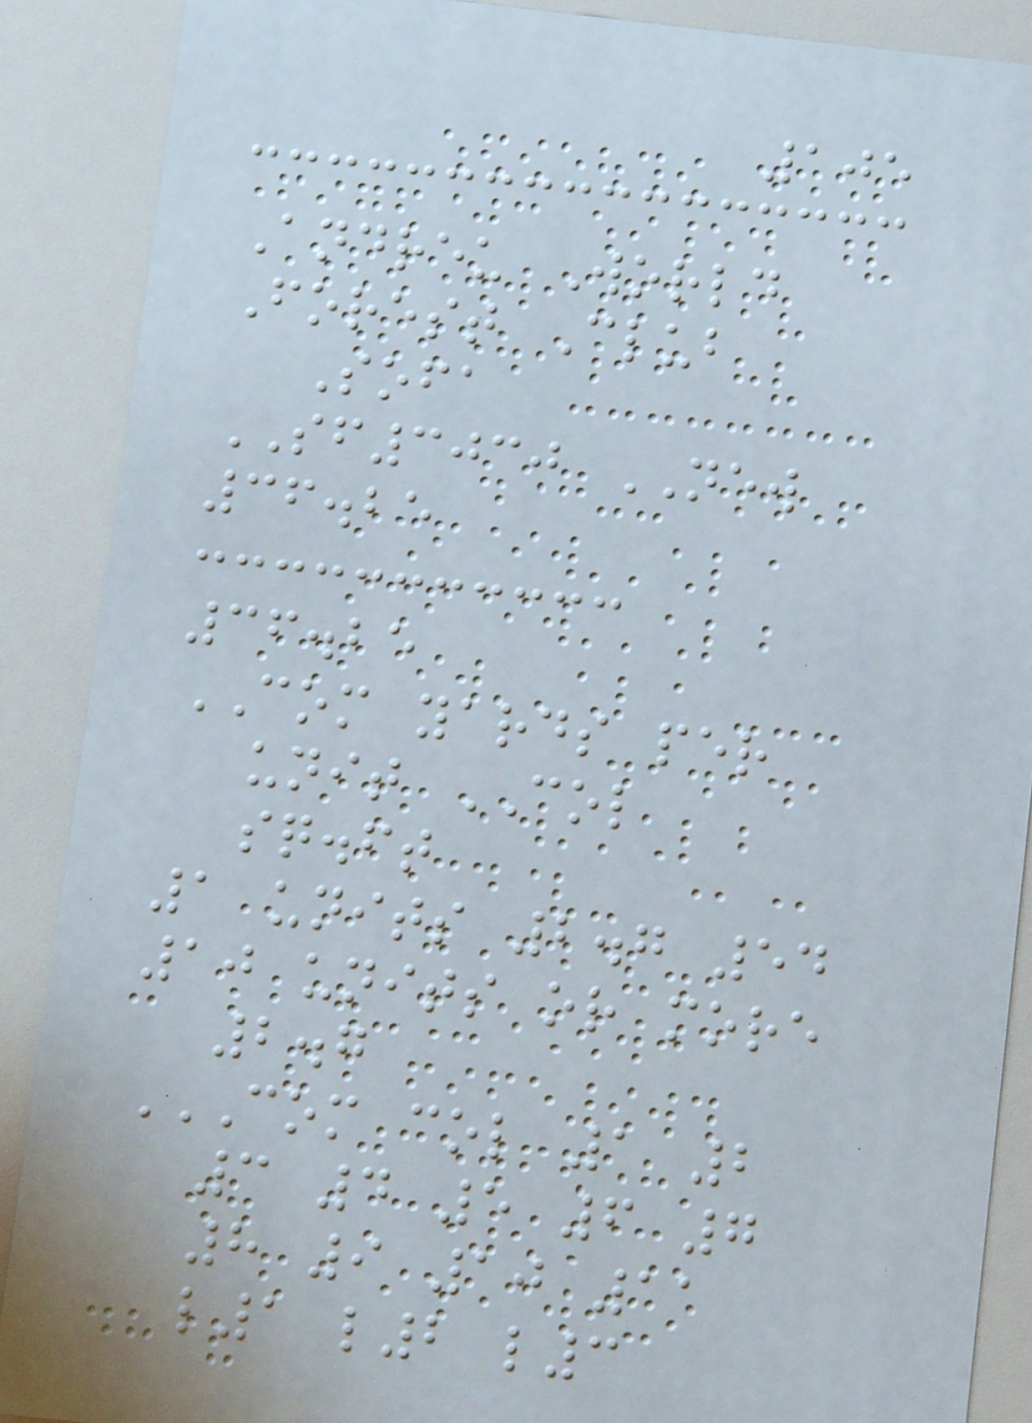105
Andreu World
Forest Club
Sofa
SF3030 NEW
36.25
36.25
COM yards per
unit COL
sq.ft
1 units 2.7 54
10 units or more
2.7
COM COL 1 2
3 4 5 6 7
8 9 10 11
L1 L2 L3
